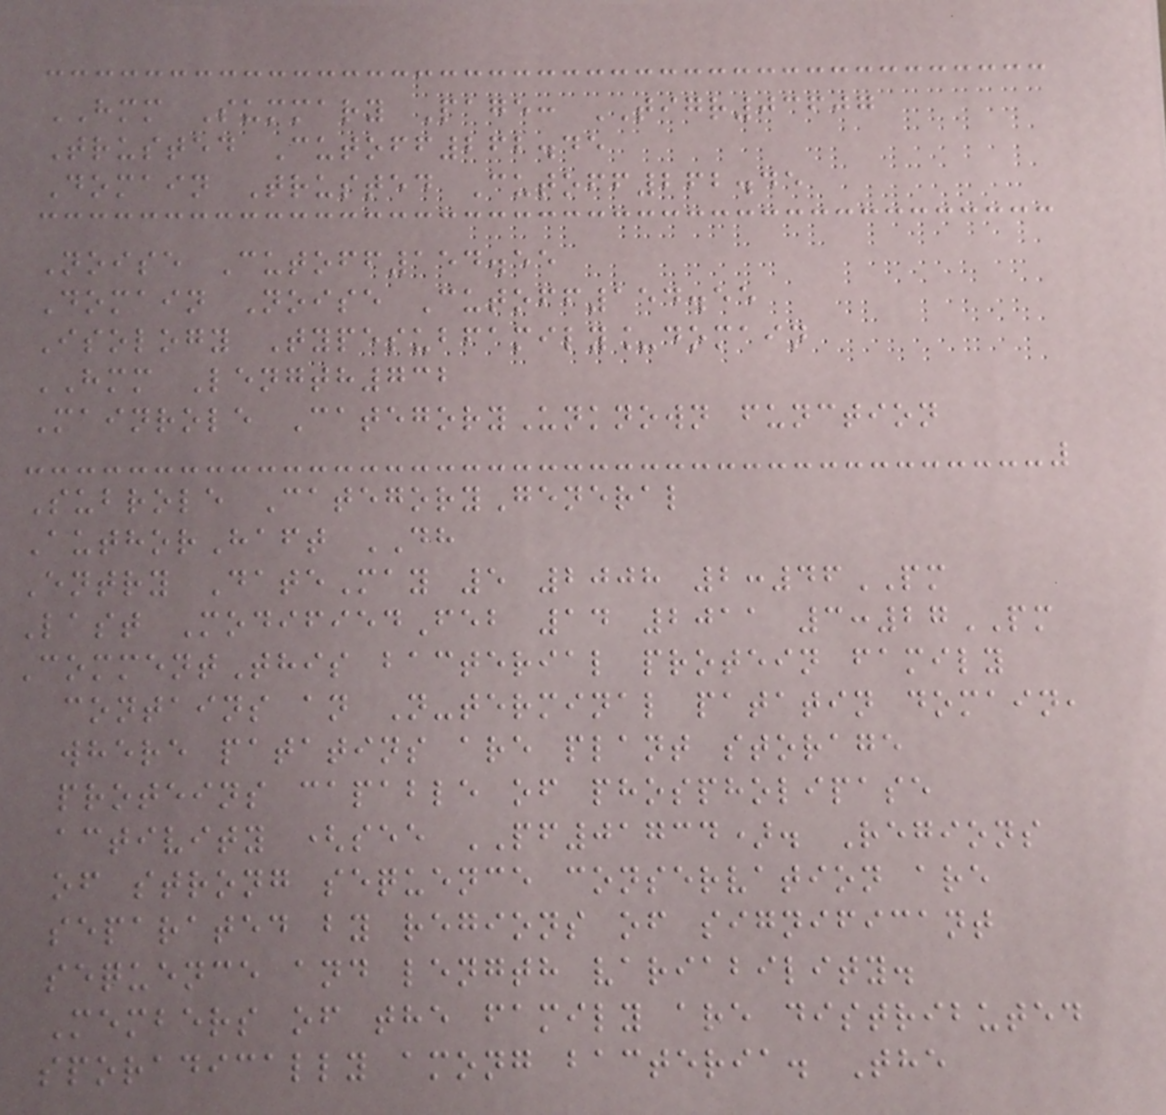HMM Summary Page: TIGR03607
Trusted Cutoff262.45
Domain Trusted Cutoff262.45
Noise Cutoff154.55
Domain Noise Cutoff154.55
Isology Typesubfamily_domain
HMM Length732
Mainrole CategoryUnknown function
Subrole CategoryGeneral
AuthorHaft DH
Entry DateMay 5 2008 2:46PM
Last ModifiedFeb 14 2011 3:27PM
CommentThis bacterial protein family
contains an N-terminal patatin domain,
where patatins are plant storage
proteins capable of phospholipase
activity (see PF01734). Regions
of strong sequence conservation are
separated by regions of significant
sequence and length variability.
Members of the family are distributed
sporadically among bacteria. The
